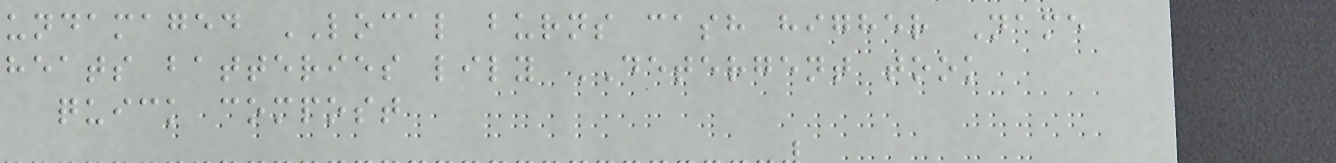undamaged LOCAL burns cash higher Name
heats batteries lily DETERGENT took
quick compost
